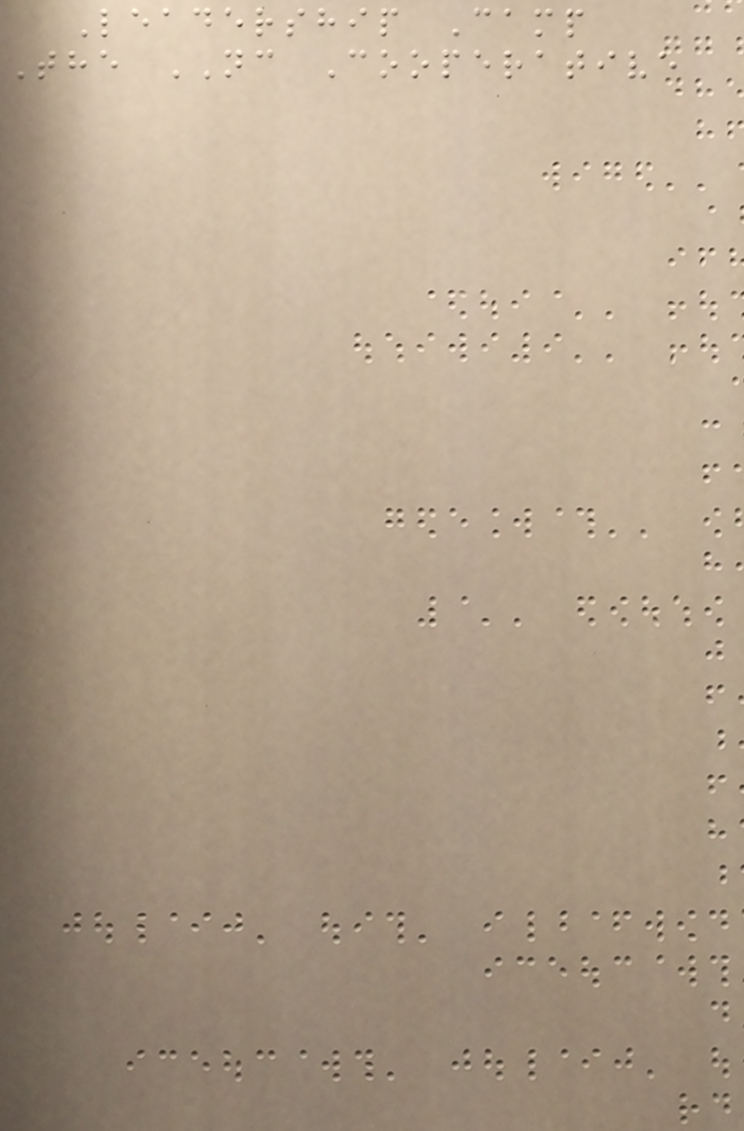Leadership Camp
The NC Cooperative
